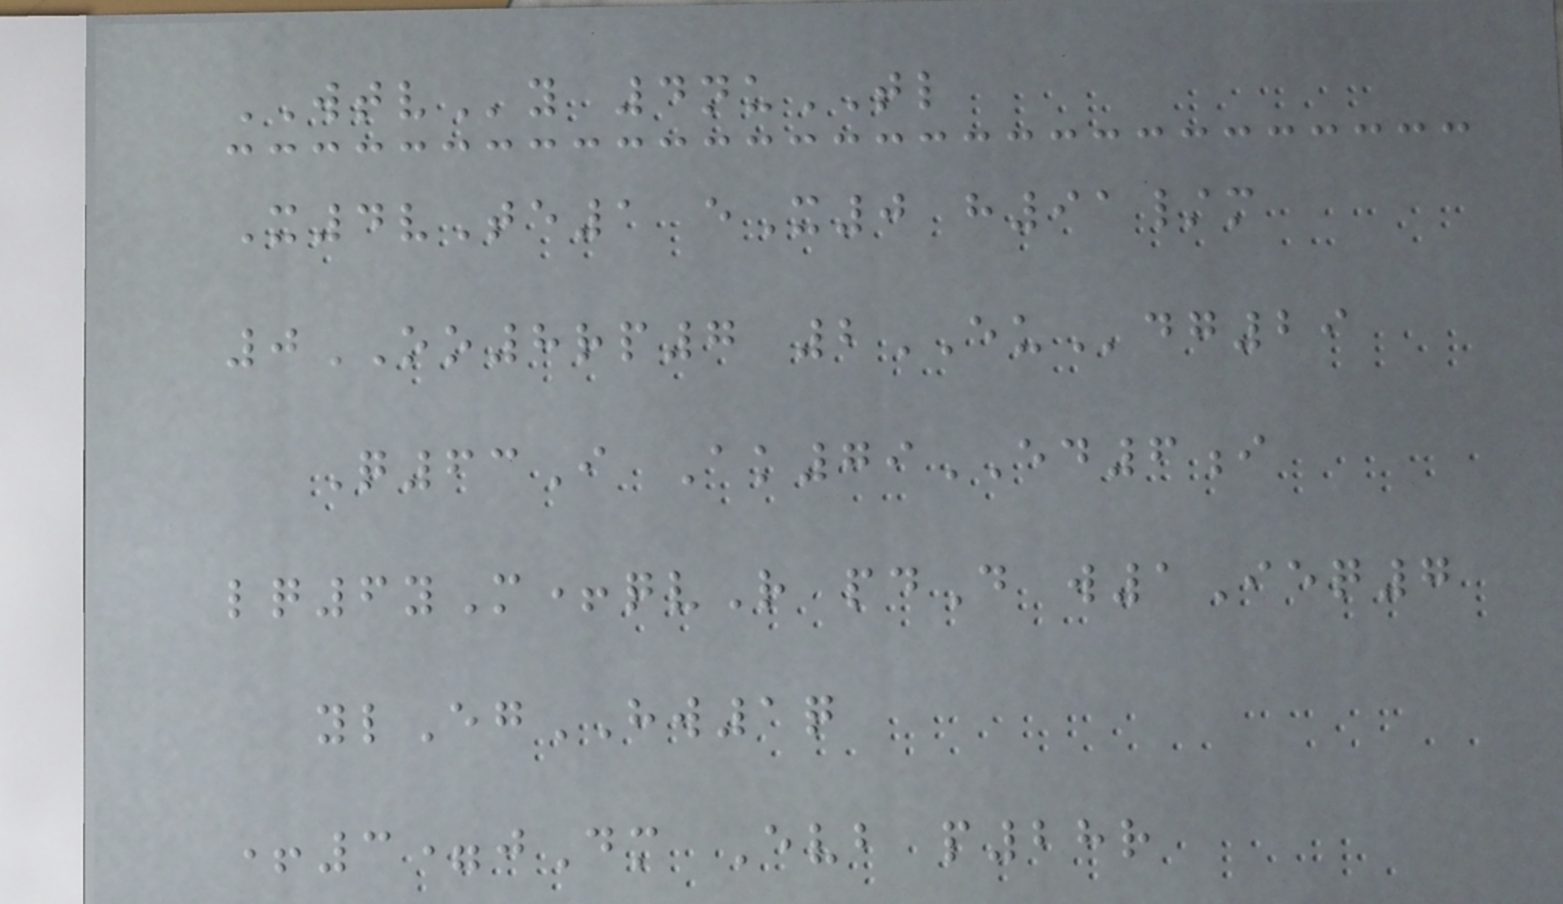WTVy 4nuTL
X4vTe1 eX0 h91/m
0OO8rp7 2EUdg29
Q63I Ak79ED6i
lq6yM+qvR pdD w1Ieq7
ylEgHW1q
+3=jDm Evb p28r
